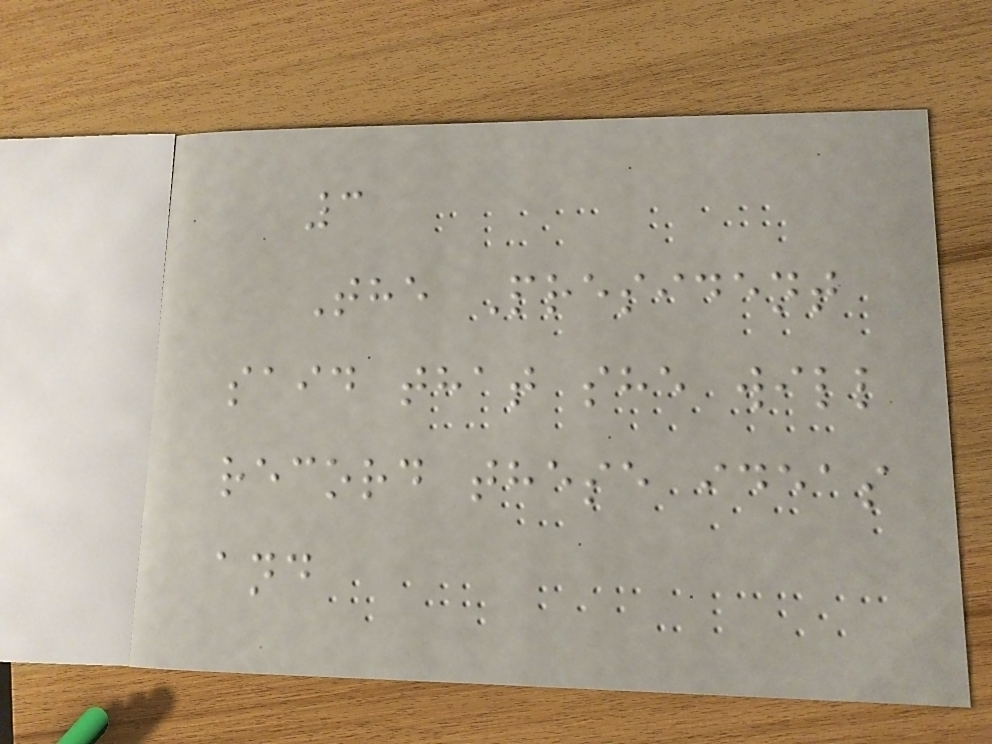3
The President
said that she will
record these ideas
and
